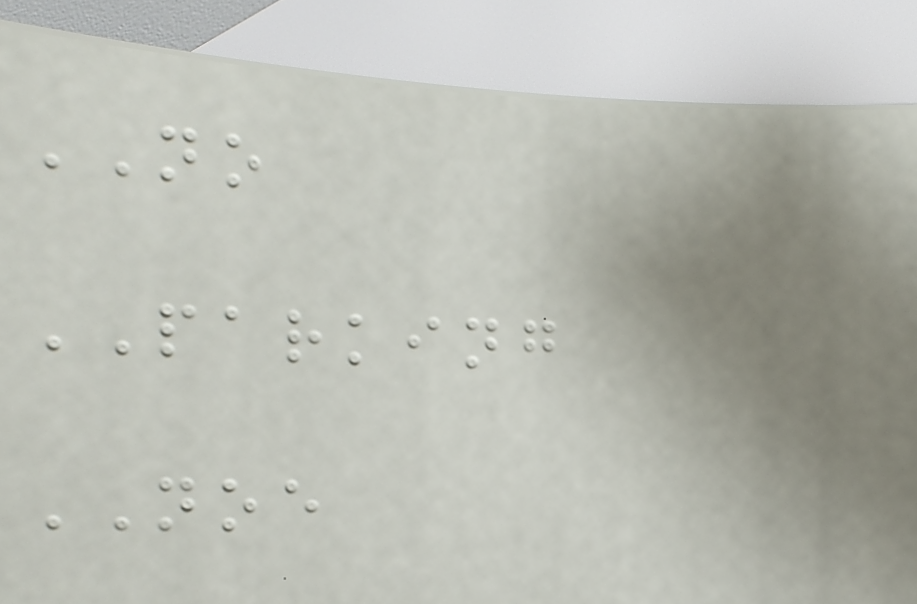NO
PARKING
NOE
